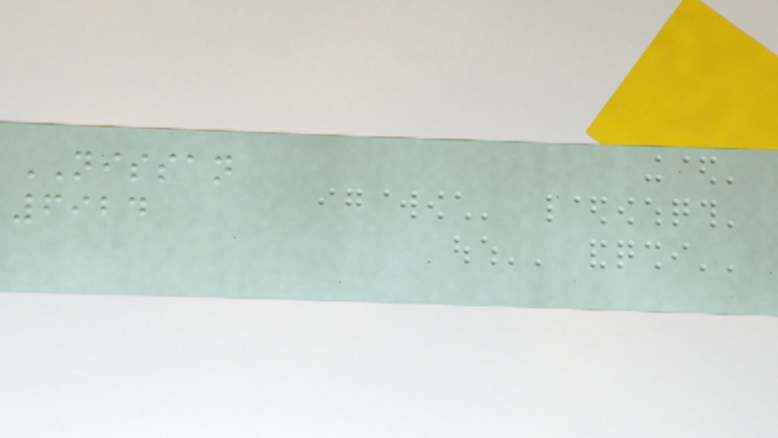NISSAN
6924
